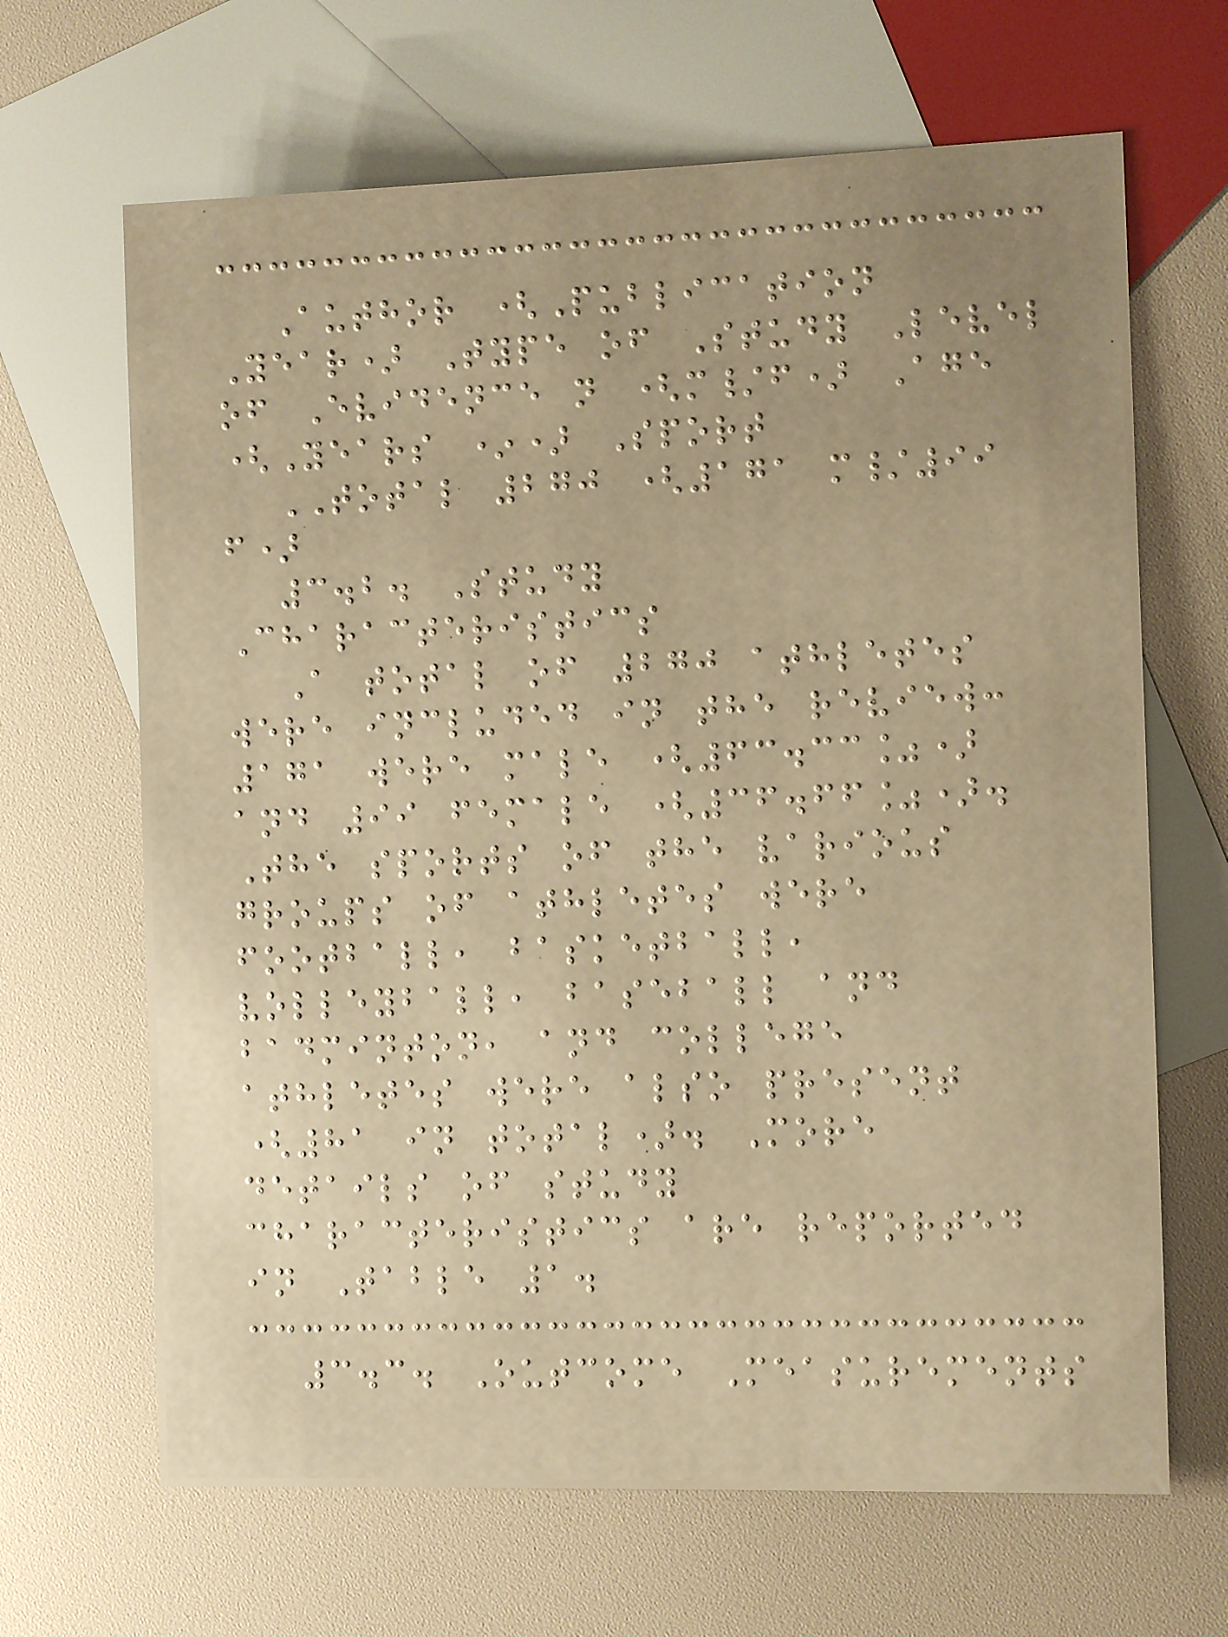Author (Publication
Year) Type of Study Level
of Evidence n (m/f) Age
(Years *) Sport
TOTAL 270 (171 m/99
f)
3.2. Study
Characteristics
A total of 270 athletes
were included in the review:
171 were male (63.33%)
and 99 female (36.66%).
The sports of the various
groups of athletes were
football, basketball,
volleyball, baseball and
badminton, and college
athletes were also present
(81 in total). More
details of study
characteristics are reported
in Table 1.
3.3. Outcome Measurements
